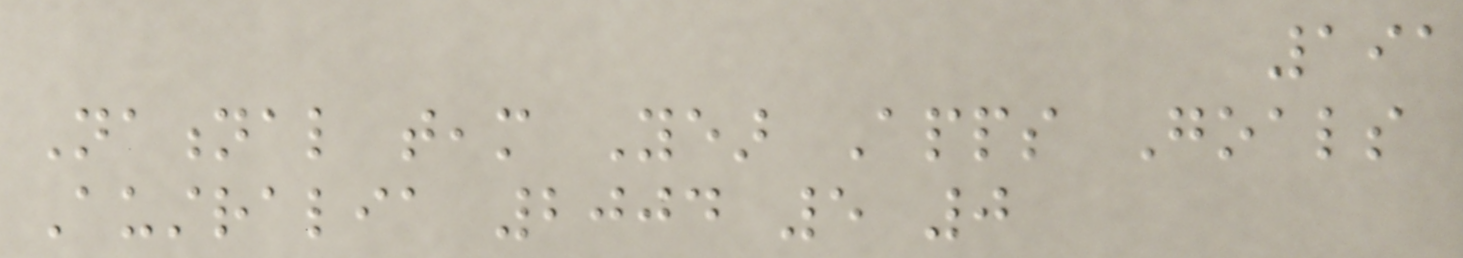191
National team Year Apps Goals
Australia 2004 5 0
